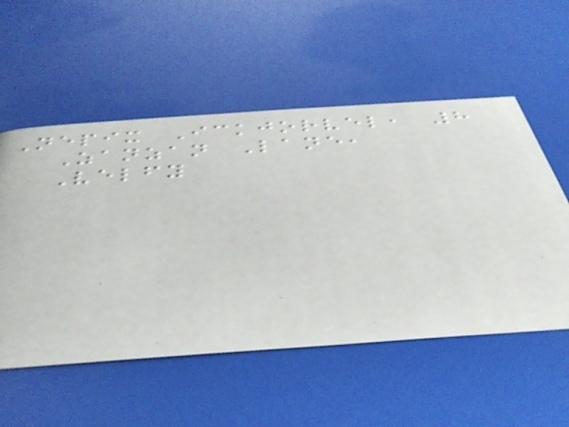Nepix Ickjorvel, 8
Zanzan Lane,
Velfy
